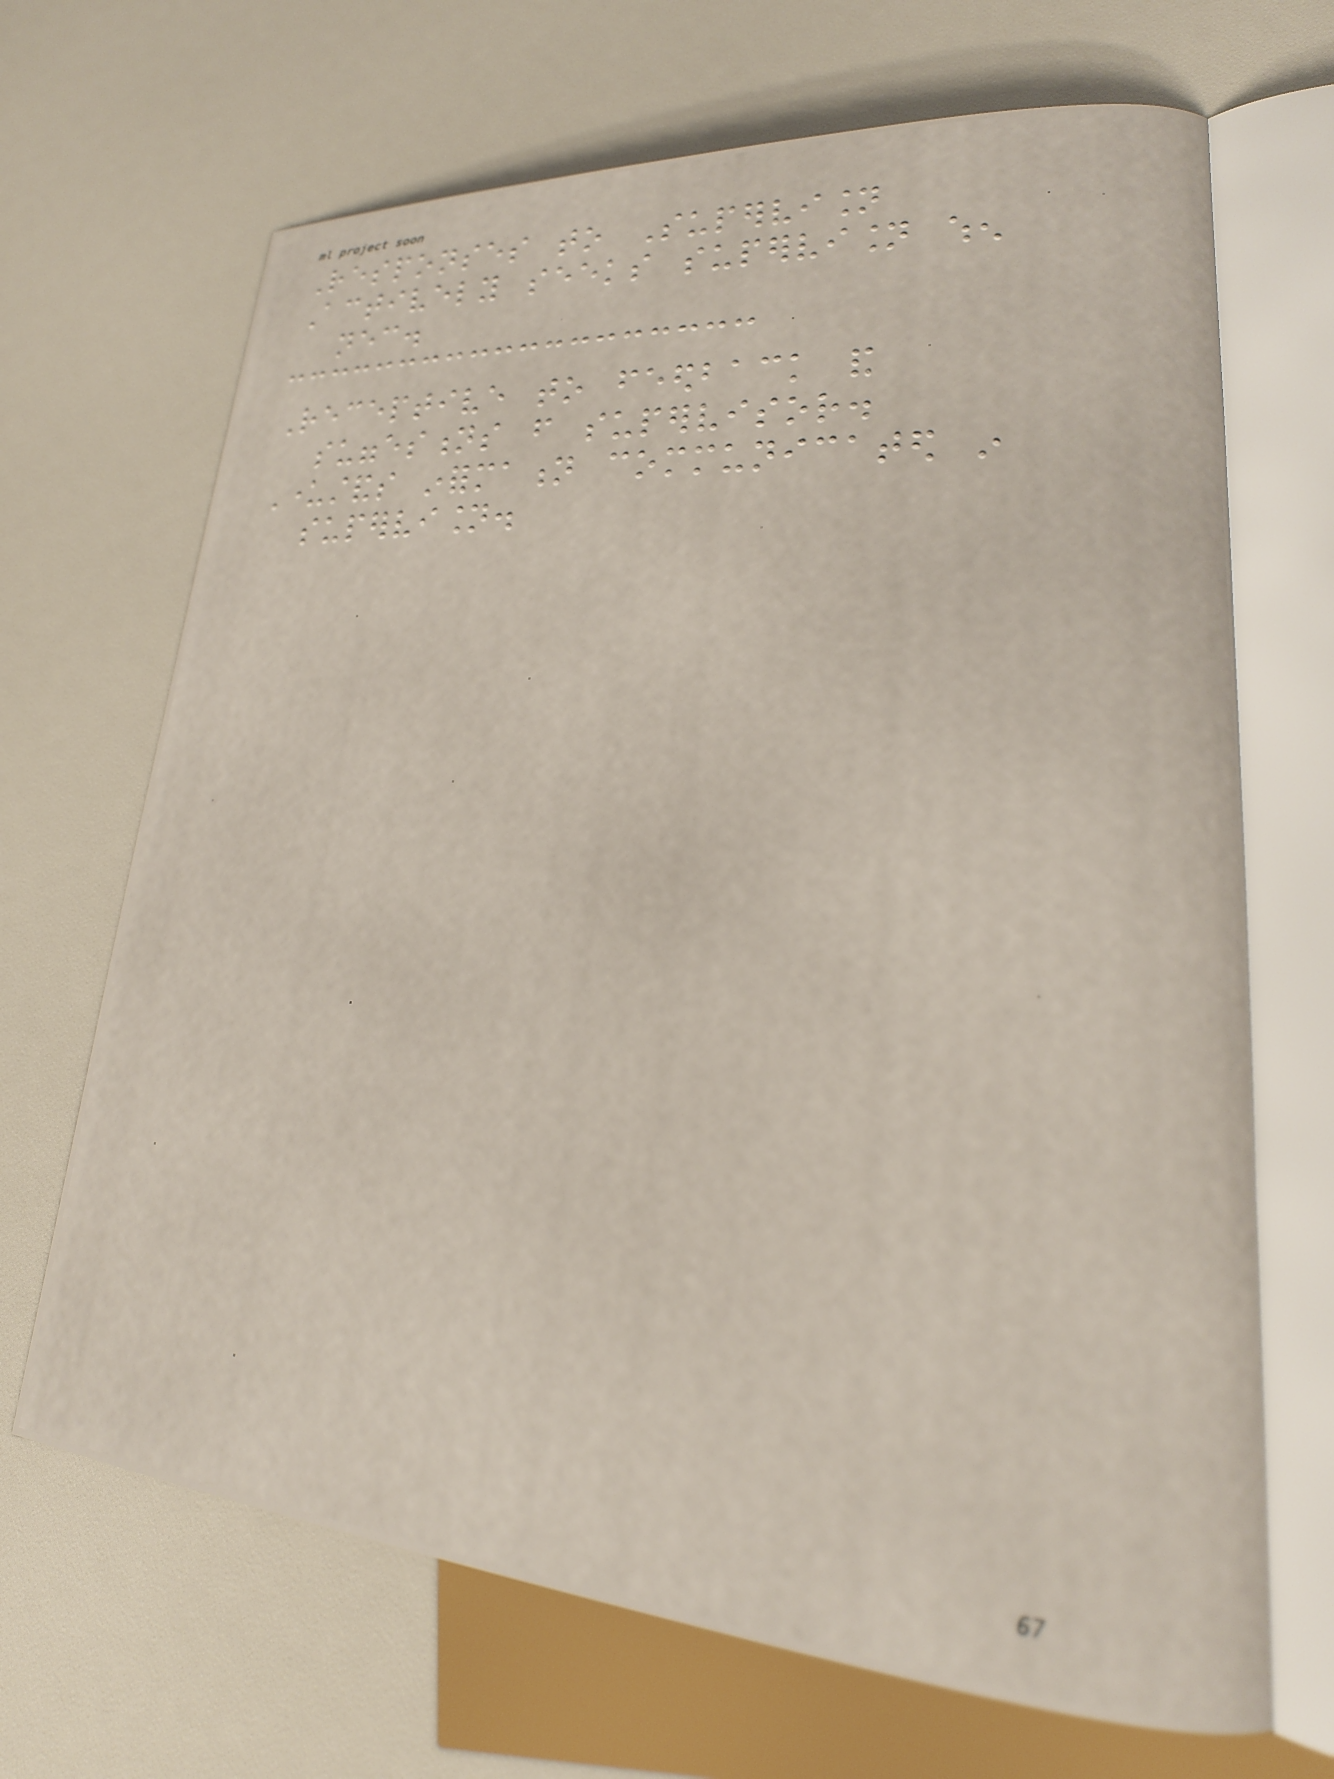Responses to Supervision
Actively seeks supervision when
necessary.
Receptive to feedback and
suggestions from supervisor.
Understands information communicated in
supervision.
